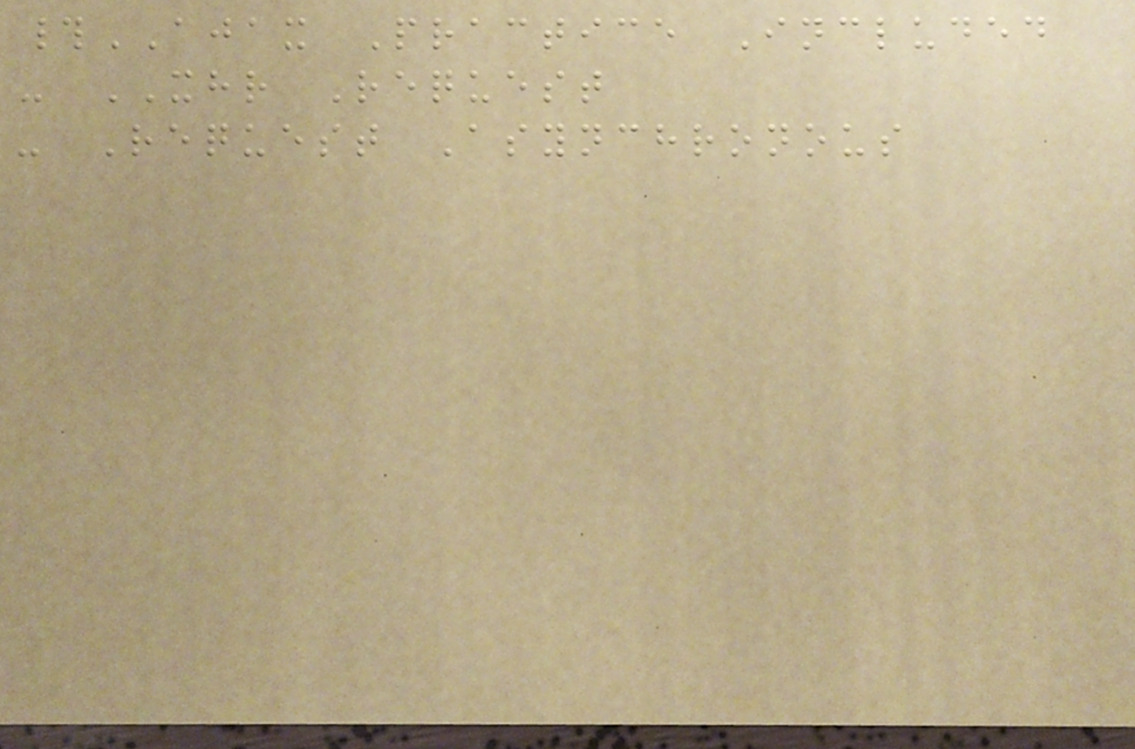#AJAX Practice Included
- XHR Request
- Request Asynchronous
